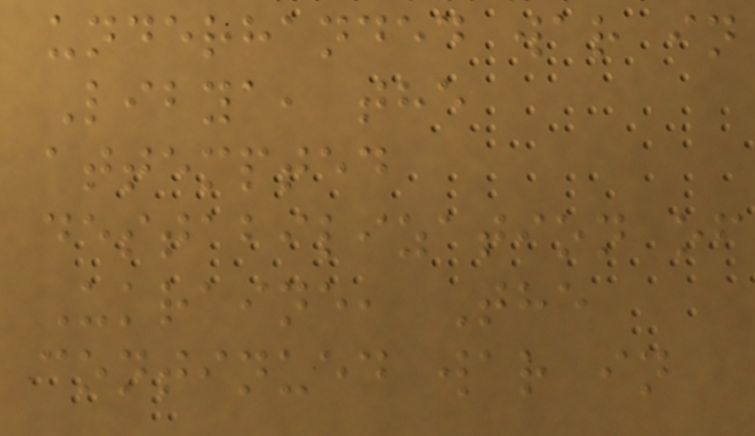underhanded war in
Libya, the
attempted
destabilization of
Ukraine, The
continued war in
